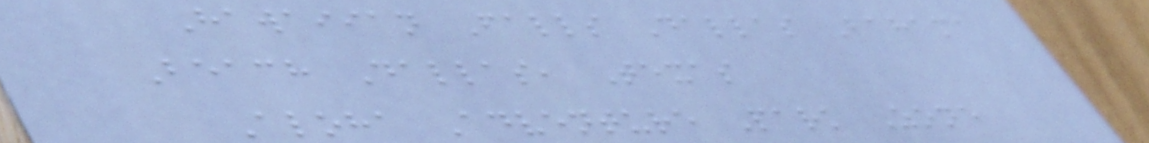Hawaiian Falls Dallas Bahama
Beach Dallas, Texas
Aloha Adventure Park Zone
